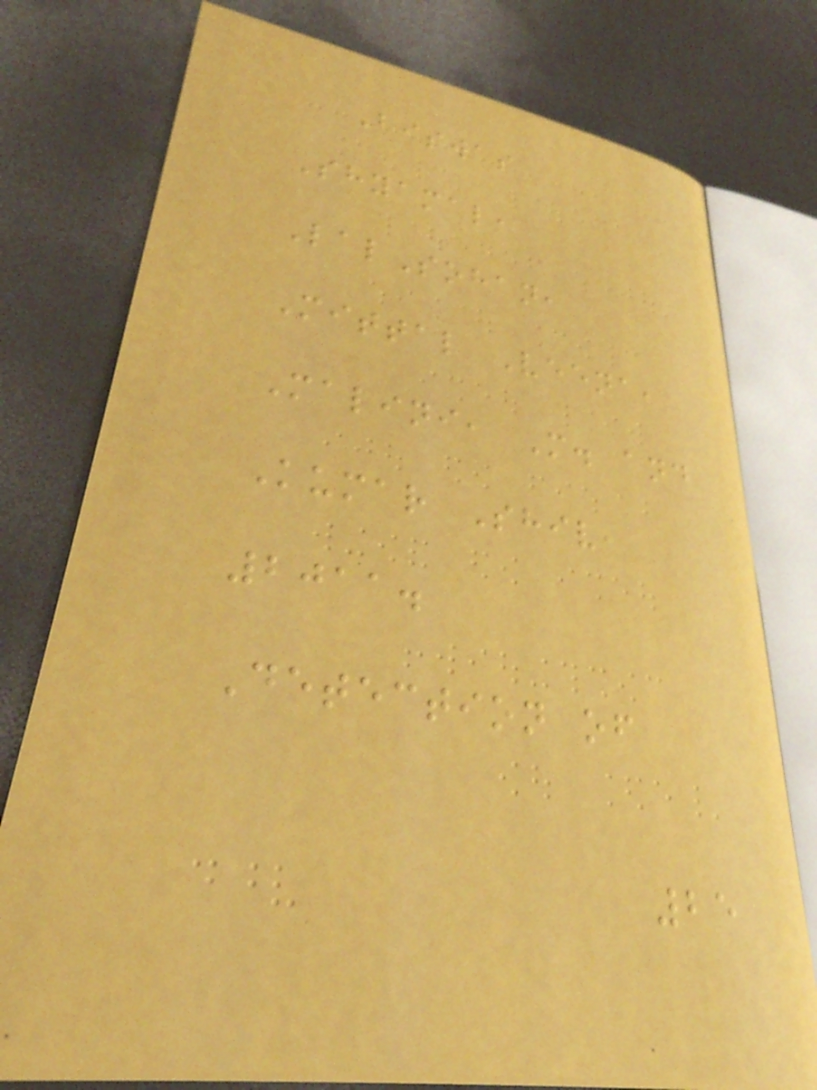Biswas
Shyamal,
LalSohan,
Mittal Veena,
Malini, M. and
Kumar Shiv,
2011.
Detection of
25
